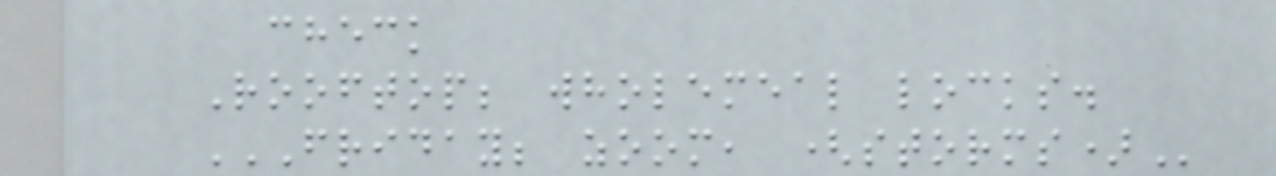check
Rooftop; wholemeal locks.
FRIDAY; ZOOM, (STORMS)
